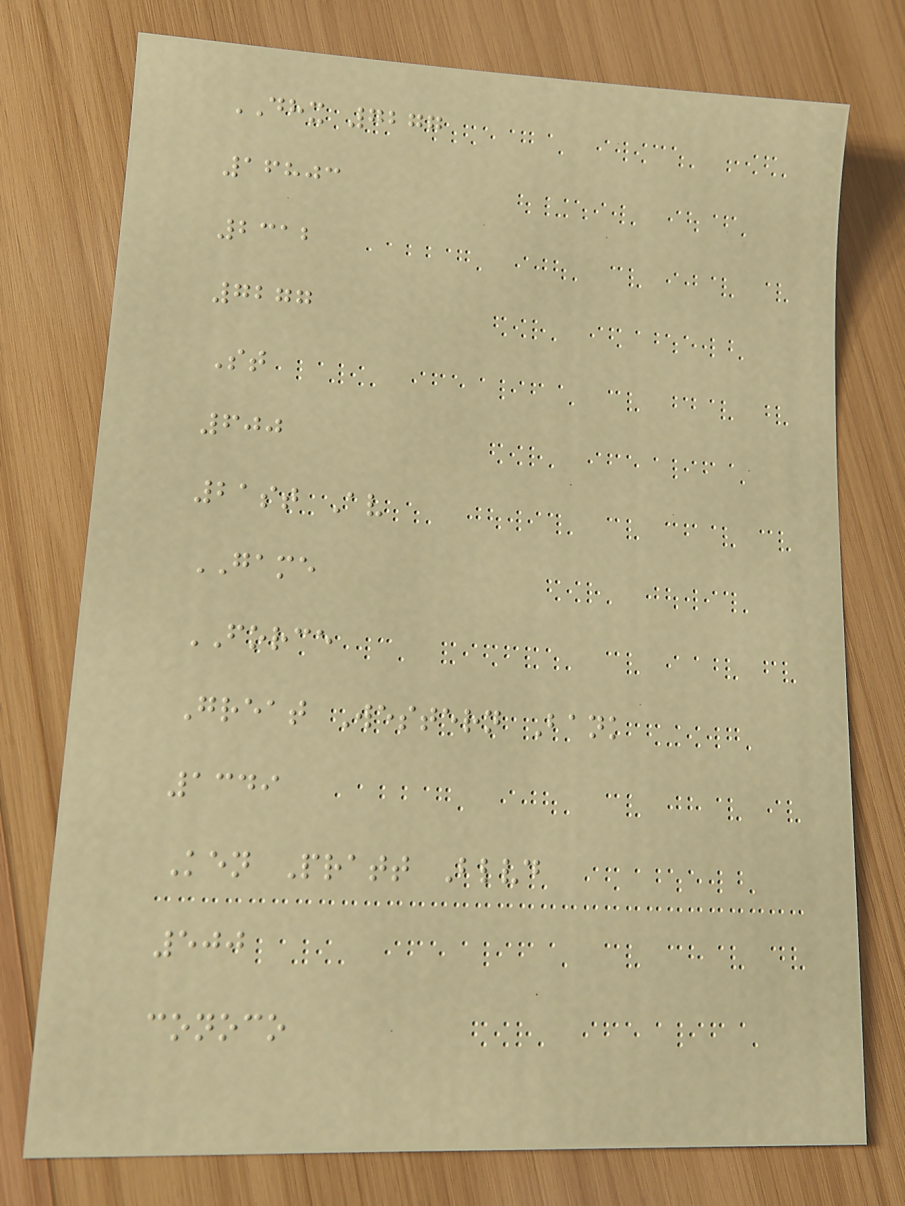DHX 7277
16803
2312
7277
St
600
21st Av
GAME
FORCE
Great Western Bank
1349
Ken Pratt Blvd
500
conoco
